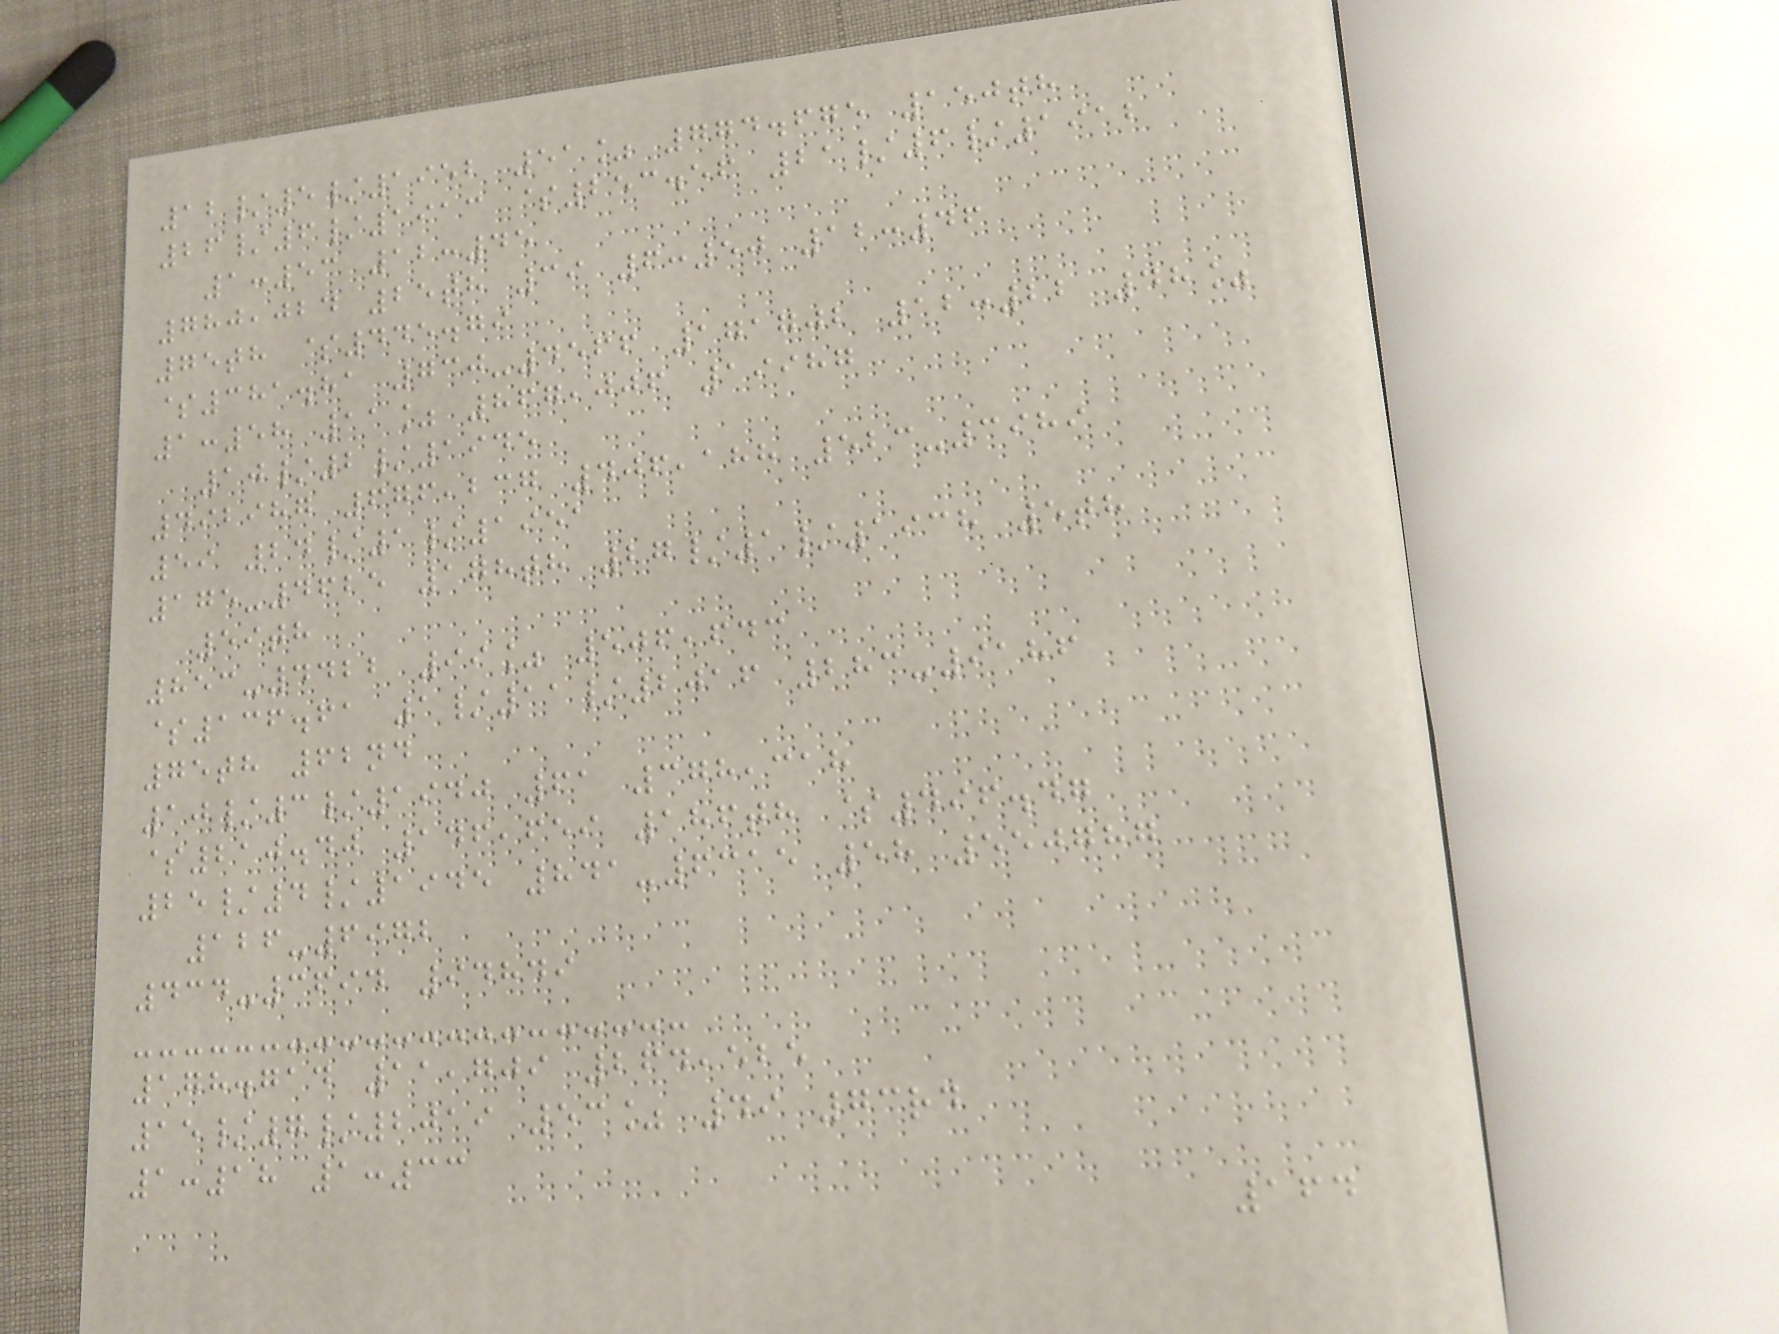12/5/1952 51% 774.675 150th
26/6/1913 $253.56 21/6/1912
1:53 12:45
780,024 25th 39 6:50 12:46
75th $445.79
$381.81 730-4566 171702 12:22 48%
1:58 11% 867,006 19987
10/2/1945
492987 676,237 406,188 523-3989
59 24/1/1951
175-4625 178th 27/1/1938 5th
59th
853-4422 99% 506,643
$136.61 1/11/2016 283-9186
75th 62nd
10/3/1940 61 378,318
$210.40 146,659 186th $496.47
25/4/1945 841-6315 58 550787
126-6972
434-3694 94849
178.714 11,709 264,525
15/7/2019 53% 49 73rd
1:18 1:33
164
